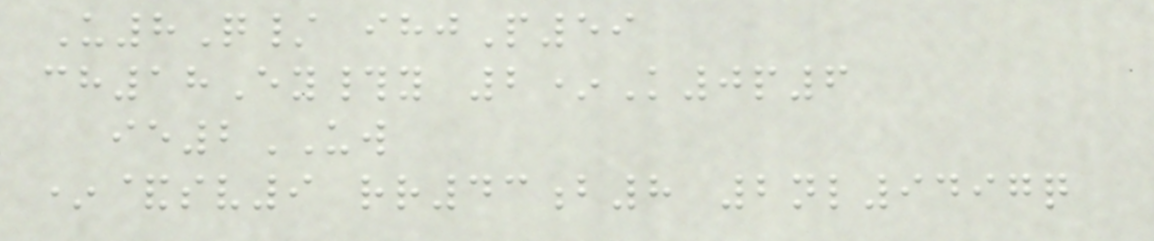U8Q/ ihjP59
ch18Ey#y 2*K0p6
ie2UW
*&sv9 rr43b8 2nl9497q
